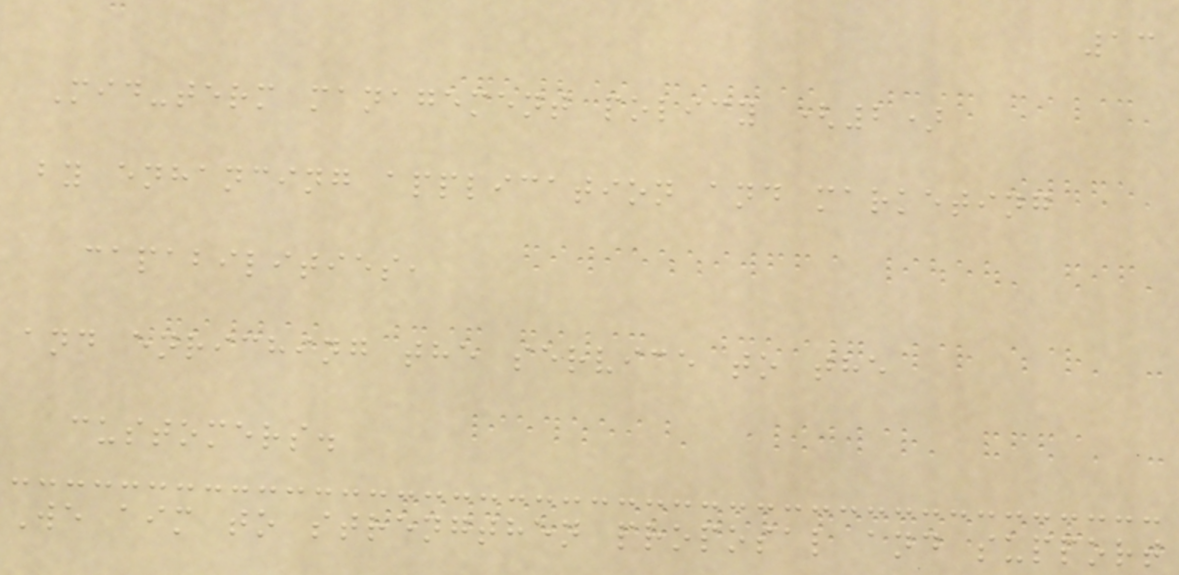13
Mid-term management policy (2)
by enhancing application and marketing
capabilities,
and enriching the service to the
customers.
We aim to strengthen proposal and support
